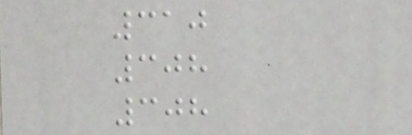310
308
308
